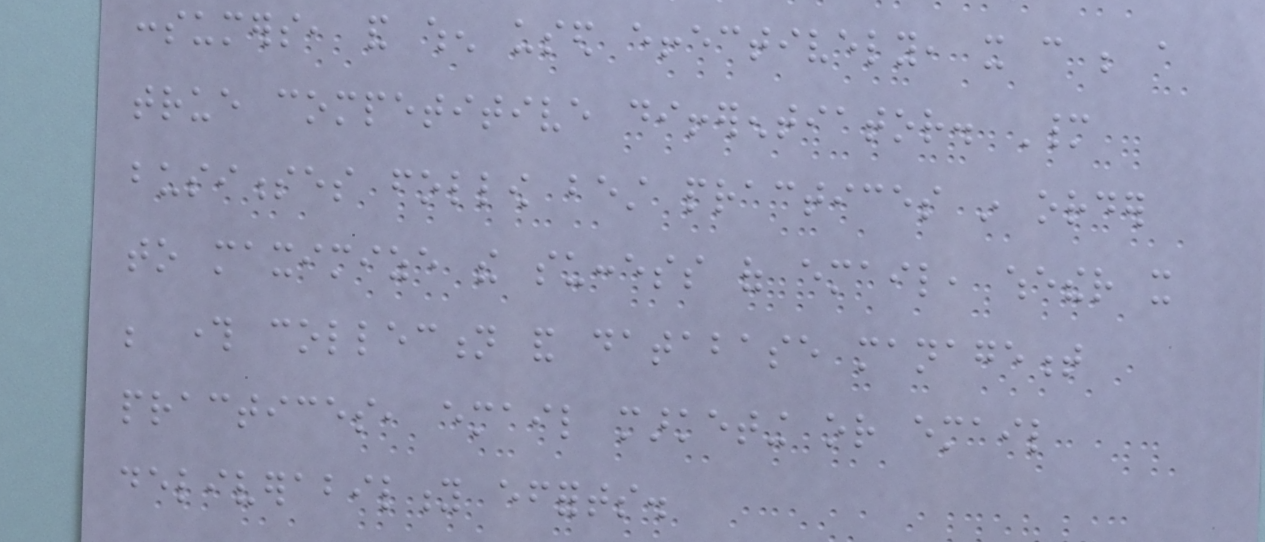consumers, and when used effectively, it can be a
true competitive differentiator. Many
businesses follow best practices in order
to maximize the success of email, whether it
be through collection and database management
practices, email marketing or email
deliverability efforts.
